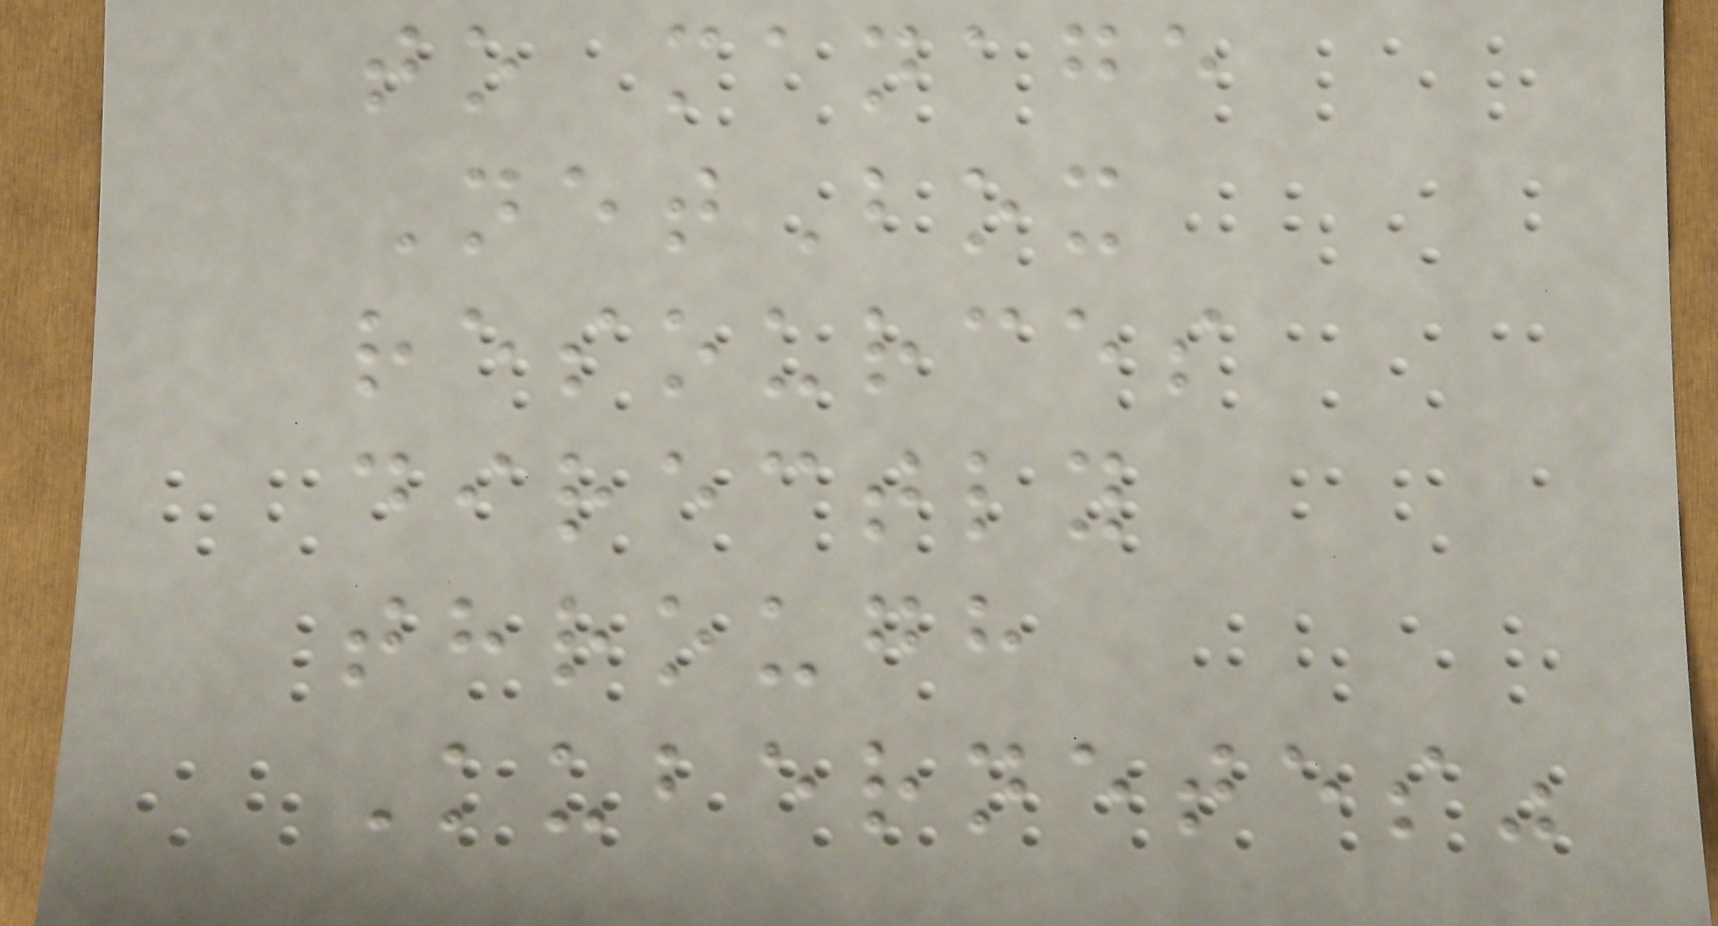to manage
NetBox
resources
directly
through
Kubernetes"
